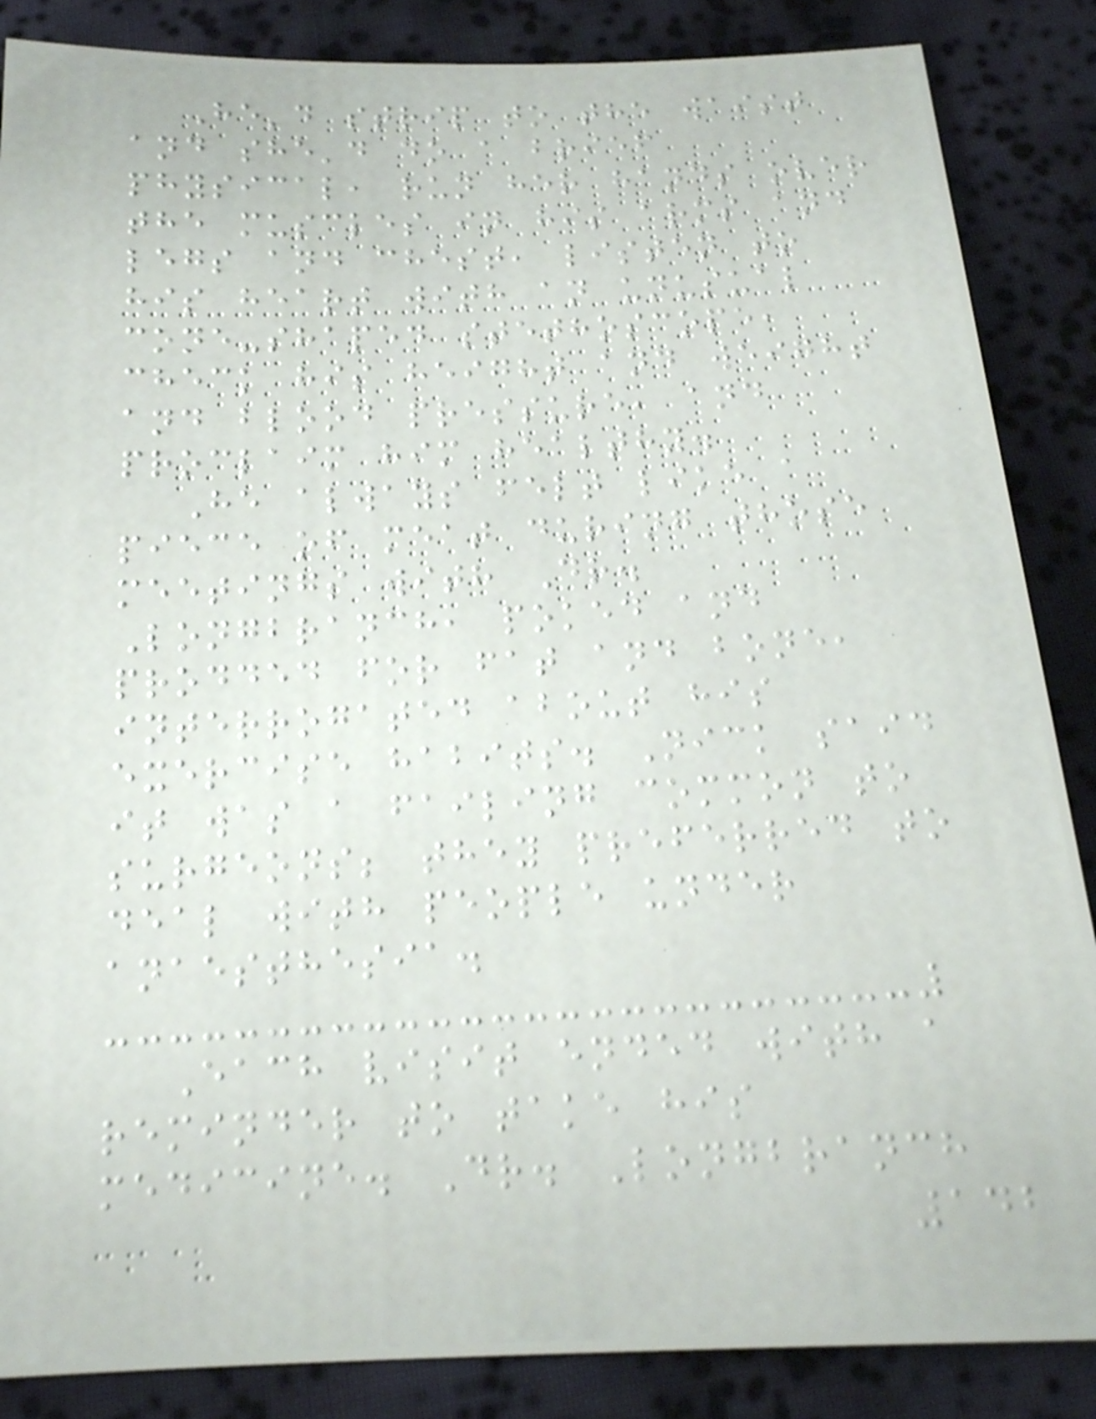He'd strip to the waist
and she'd do a brief
physical, run her hands over
the muscles in his arms and
legs and chest, listen to
his heart with an unusual
cone-shaped stethoscope,
check his height and weight
and blood pressure, and
proclaim him healthy.
He always felt like a
piece of meat during those
meetings with Dr.
Longbranch, poked and
prodded for fat and bone,
interrogated about his
exercise habits. Nick said
it was a failing common to
surgeons; they preferred to
deal with people under
anaesthesia.
Each visit ended with a
reminder to take his
medicine. Dr. Longbranch
142
